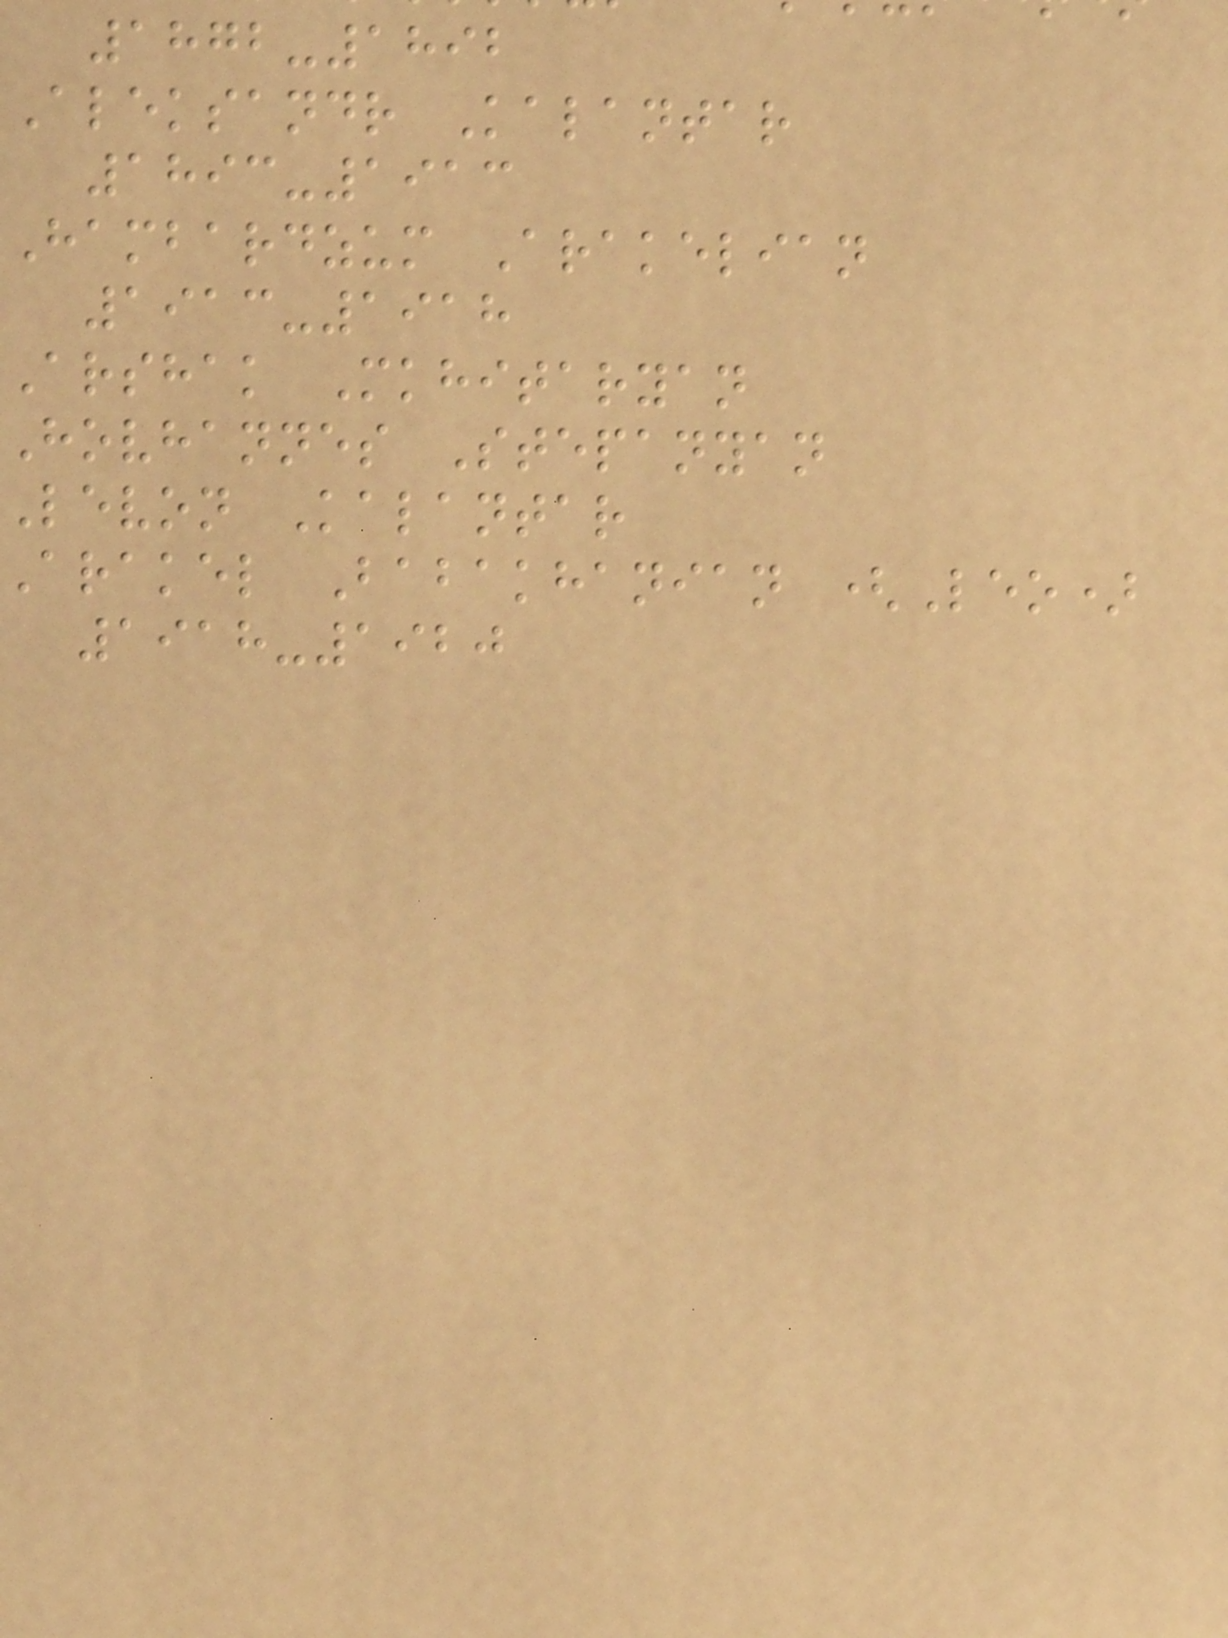1872-1892
Aleksandr Kalantar
1893-1913
Hambardzum Arakelian
1913-1918
Arshak Mkhitaryan
Hovhannes Stepanyan
Levon Kalantar
arakel Babakhanian (Leo)
1918-1920
